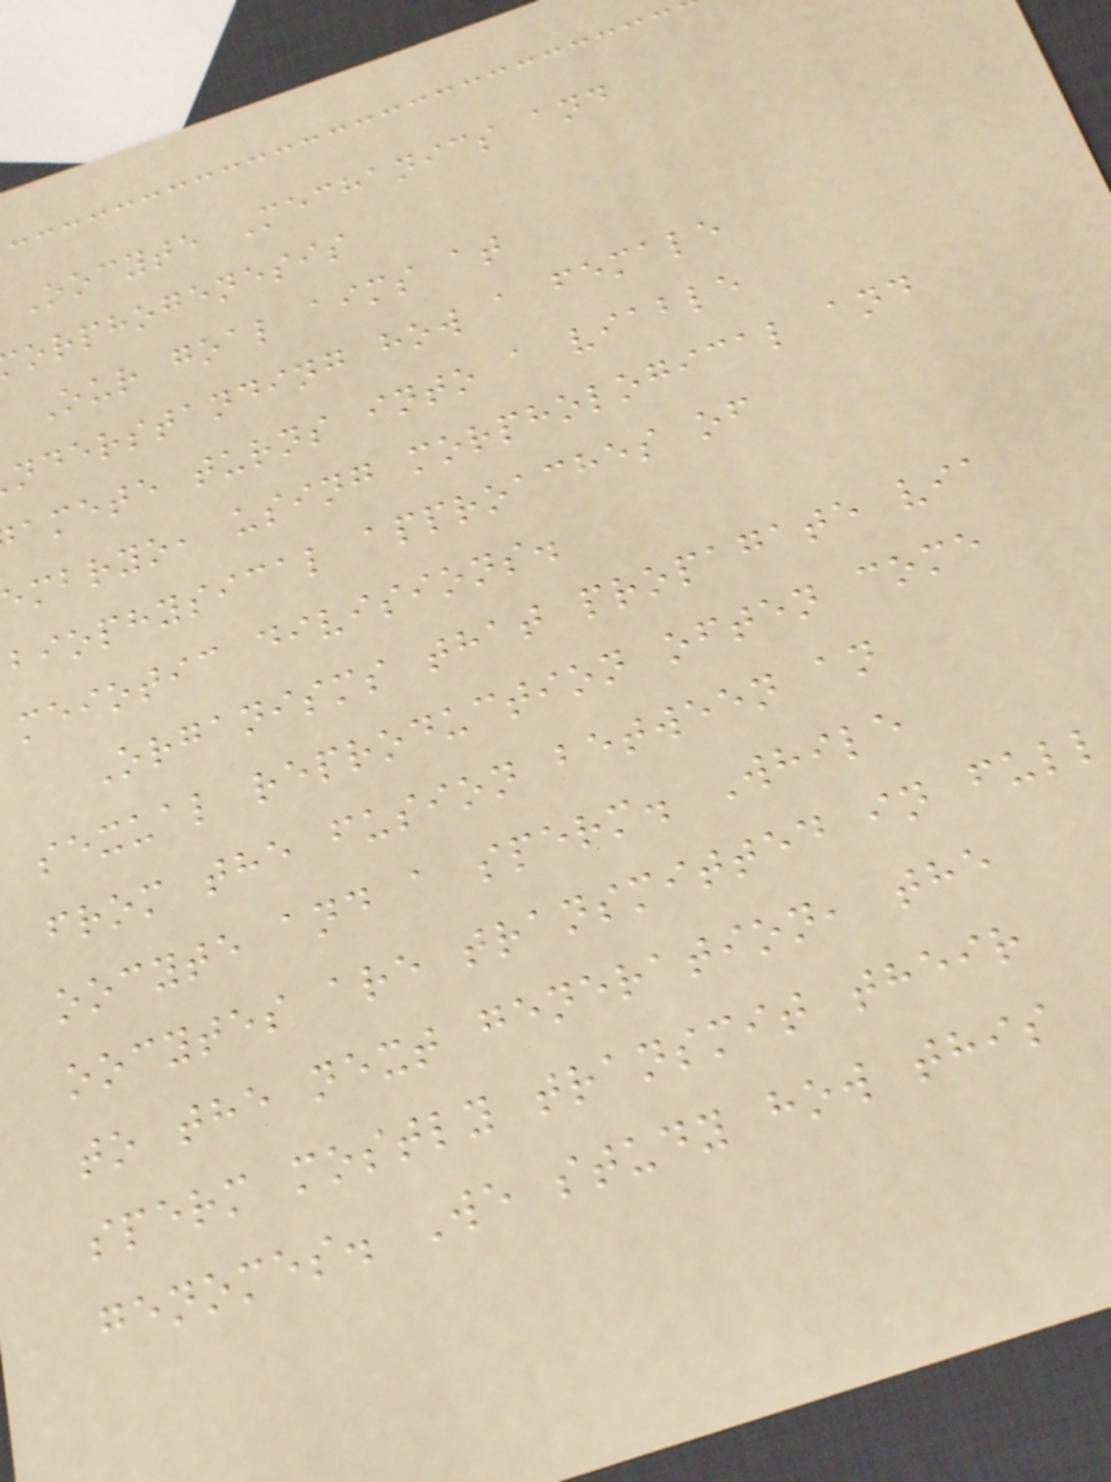Oocyte Mechanics and
orphogenesis
Our goal aims at
nderstanding how a female
amete turns into a viable
embryo, using morphological and
biophysical approaches of
meiotic divisions.
Organisms that propagate via
sexual reproduction often come
from the fusion between an
oocyte and a sperm. While
oocytes are transmitted in full
to the next generation, the
sperm mostly transmit their
genomes. We study how this
